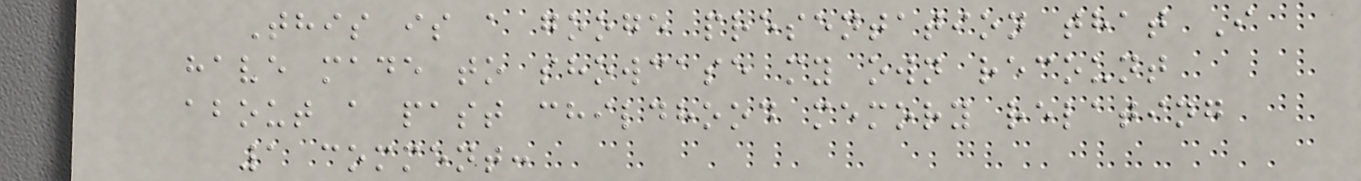This is a googe presentation that I
have made to showcase my own recount
about a past childhood memory relating
1 comment:
